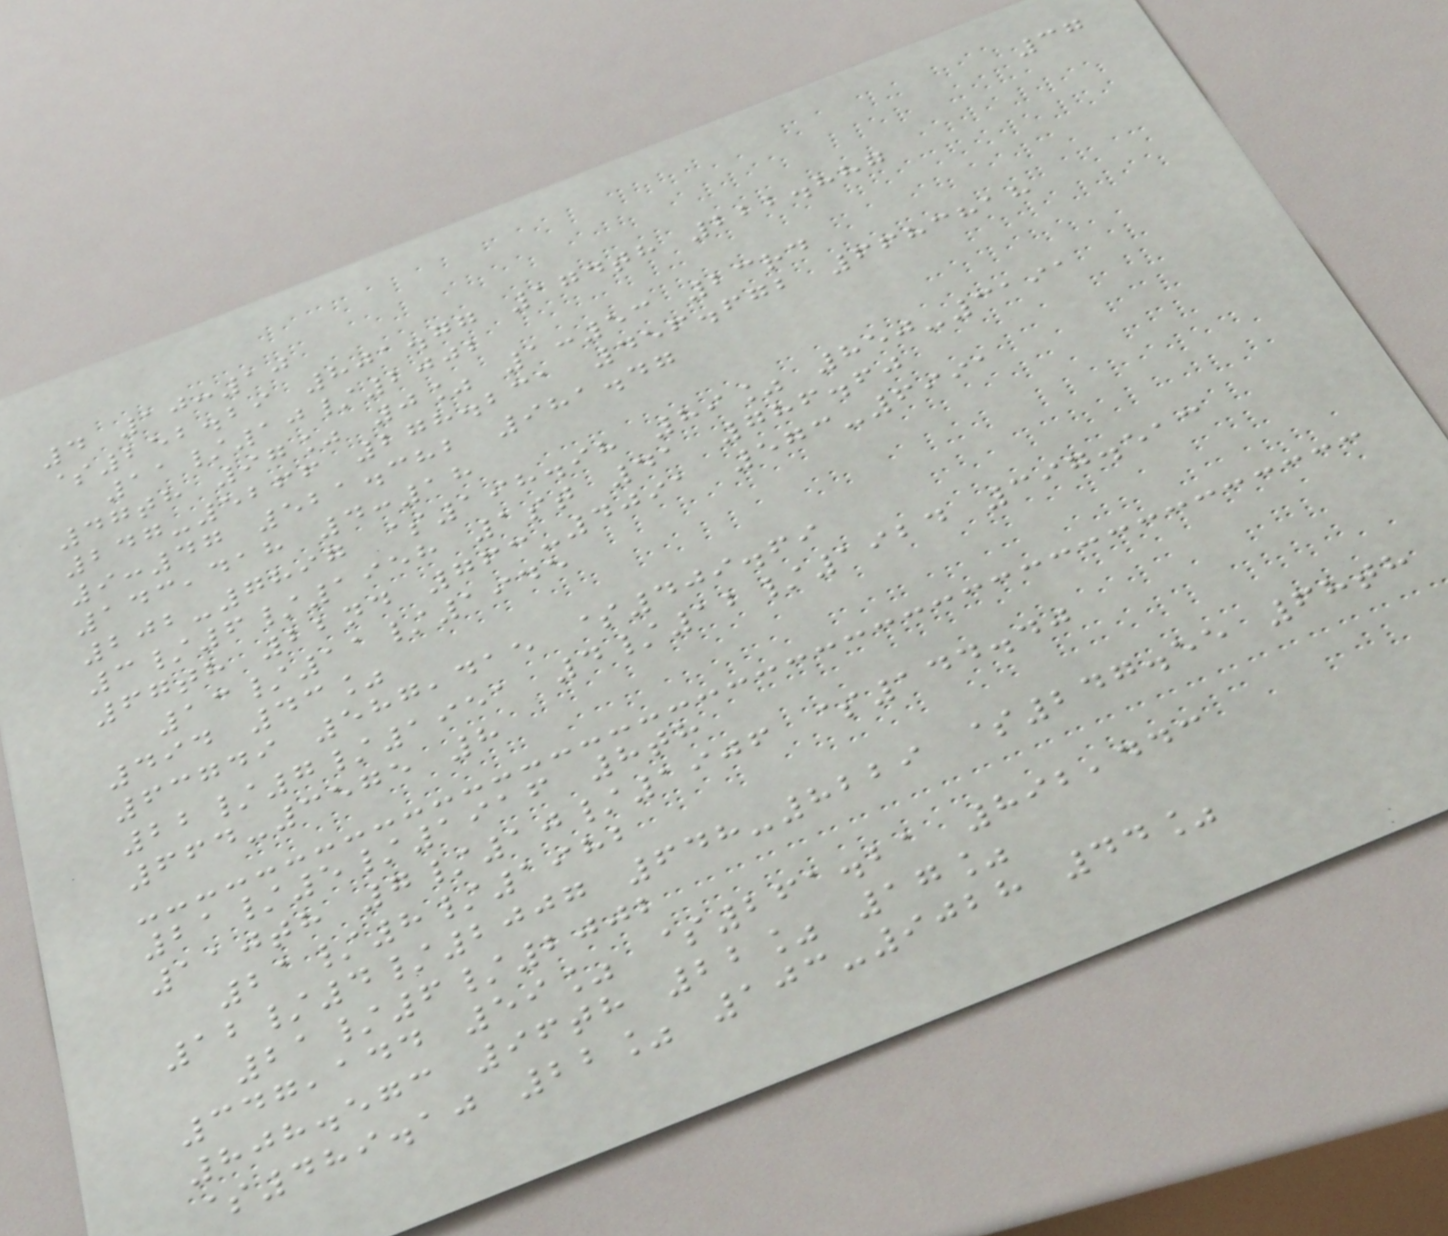37
4 10:10
$252.29 801.77 174th 222.887
11/10/2002
47th 97% 0% 1:53 23rd
247-5266 278.231 456.672 6683818
9:47 521.382 981.47
143,418 4:18
202-7897 $198.98 89% 850-3191
3/6/1958 1st 41 786.60
67th 22nd 763-4091 573-6991
13/11/1945
494 43%
63749 587,415 $409.69
22/7/1951 4/12/1924 397.513
664-3575 8
21/5/1916 8th
110th 7/10/1906 $144.40
21/8/1982
12/4/2007 648-8229 $247.55 68th
21/6/2002
347,144 59% $261.21 892,443
808.573 96th 22% 17%
$489.10 22% 103-9028 44%
